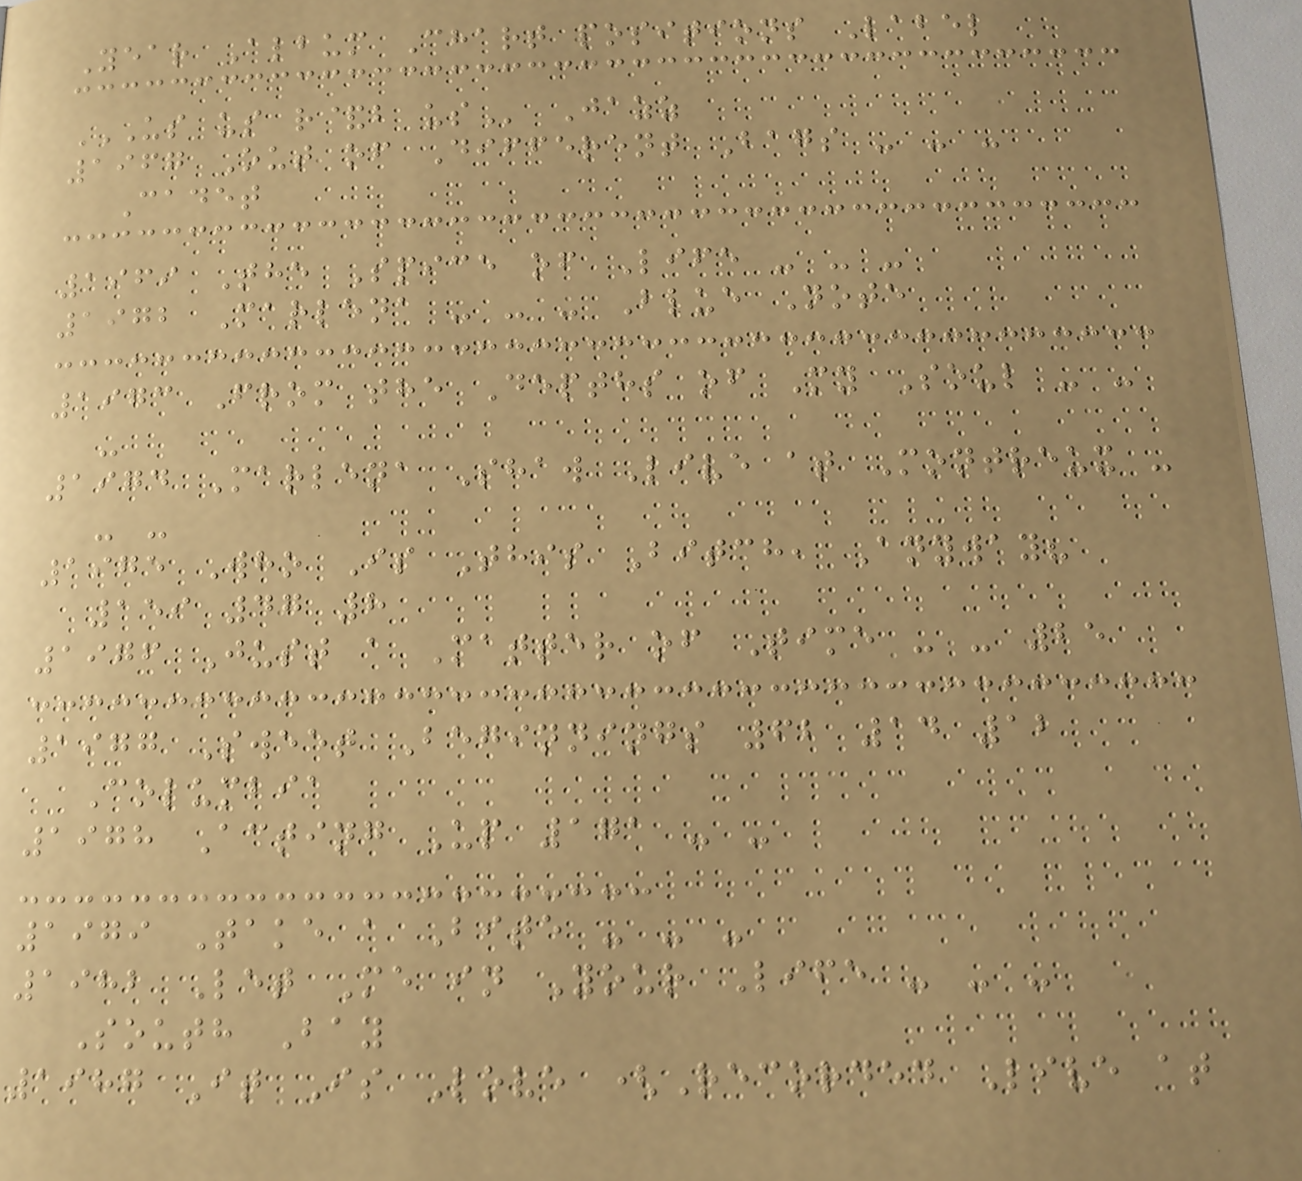Year Album Chart positions Label
US US R&B US Jazz
1967 Out of Different Bags - - -
Cadet
1969 The Spice of Life - - -
1972 Marlena - - - Blue Note
1973 From the Depths of My Soul - -
-
1974 Marlena Shaw Live at Montreux -
- -
1975 Who Is This Bitch, Anyway?
159 47 8
1976 Just a Matter of Time - - 25
1977 Sweet Beginnings 62 14 12
Columbia
1978 Acting Up 171 - -
1979 Take a Bite - - -
1982 Let Me in Your Life - - -
South Bay
1987 It Is Love (Recorded Live at
